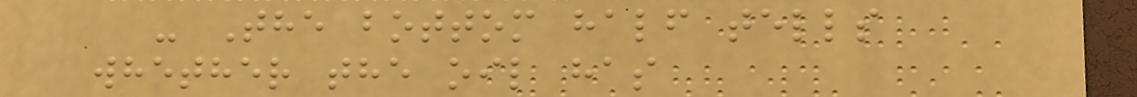- The bottom half tells
whether the oil has
